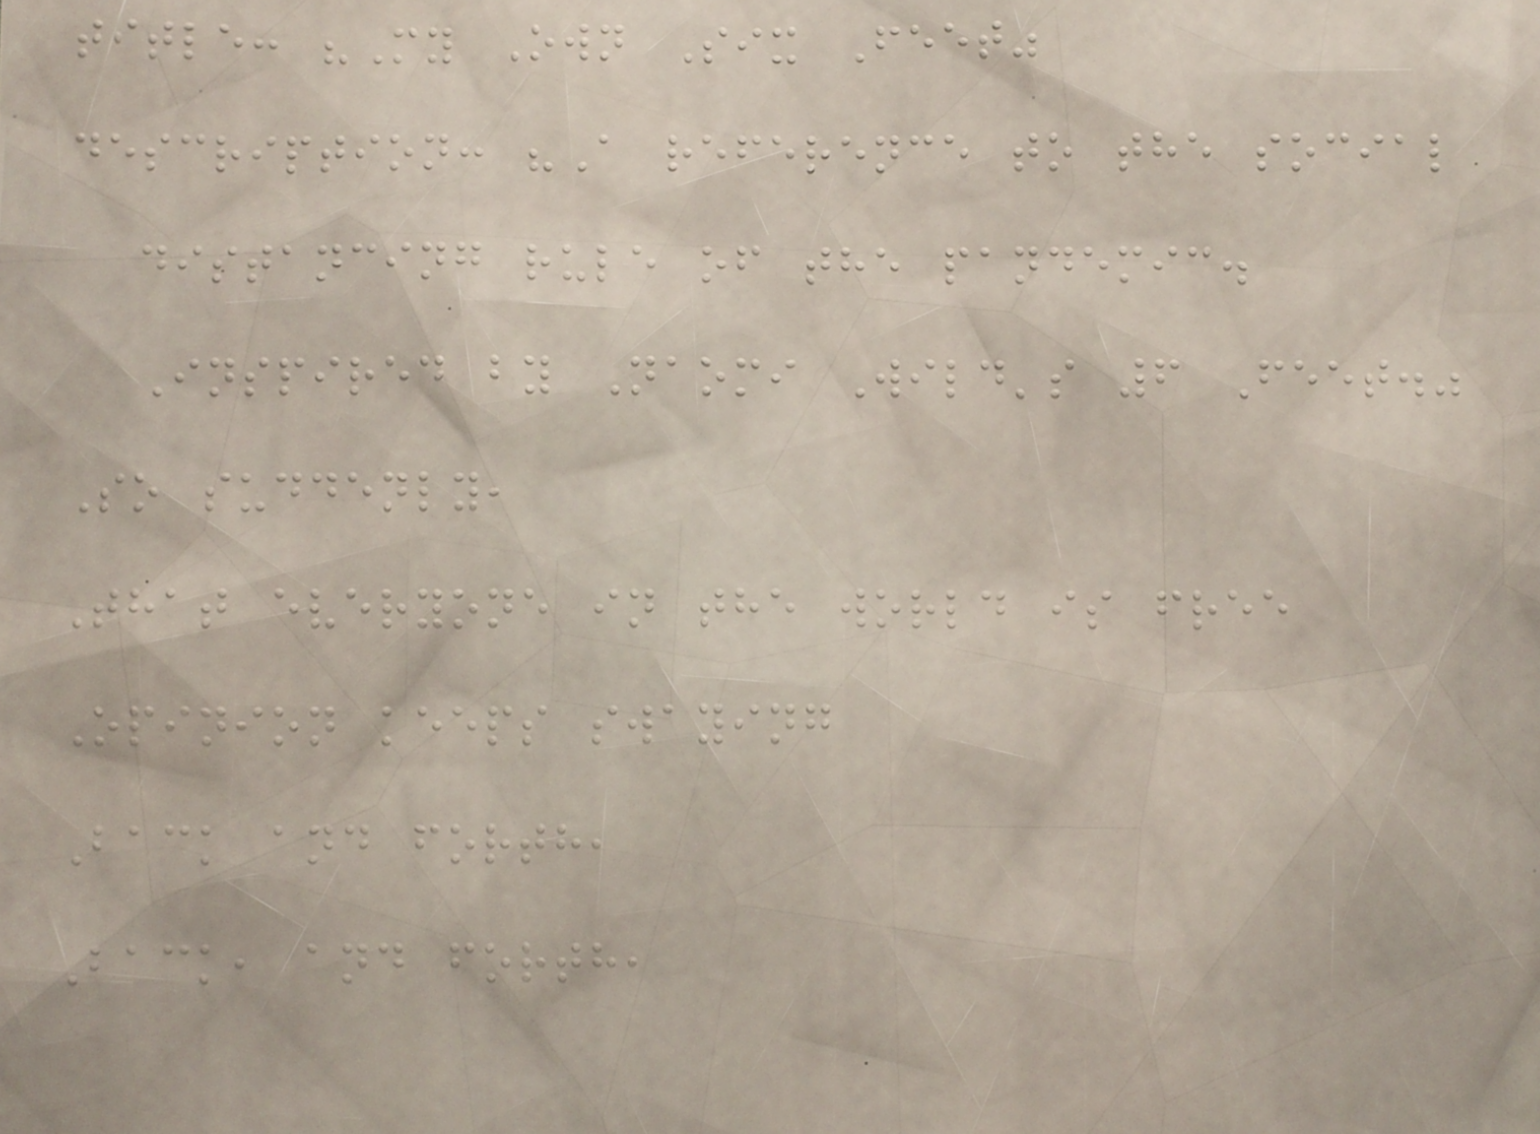title: "My Own Six Feet"
description: "A reference to the social
distancing rule of the pandemic.
Inspired by Naomi Wild's 6 Feet."
So suddenly,
That everyone in the world is free
Opinion keeps swaying
Back and forth,
Back, and forth,
